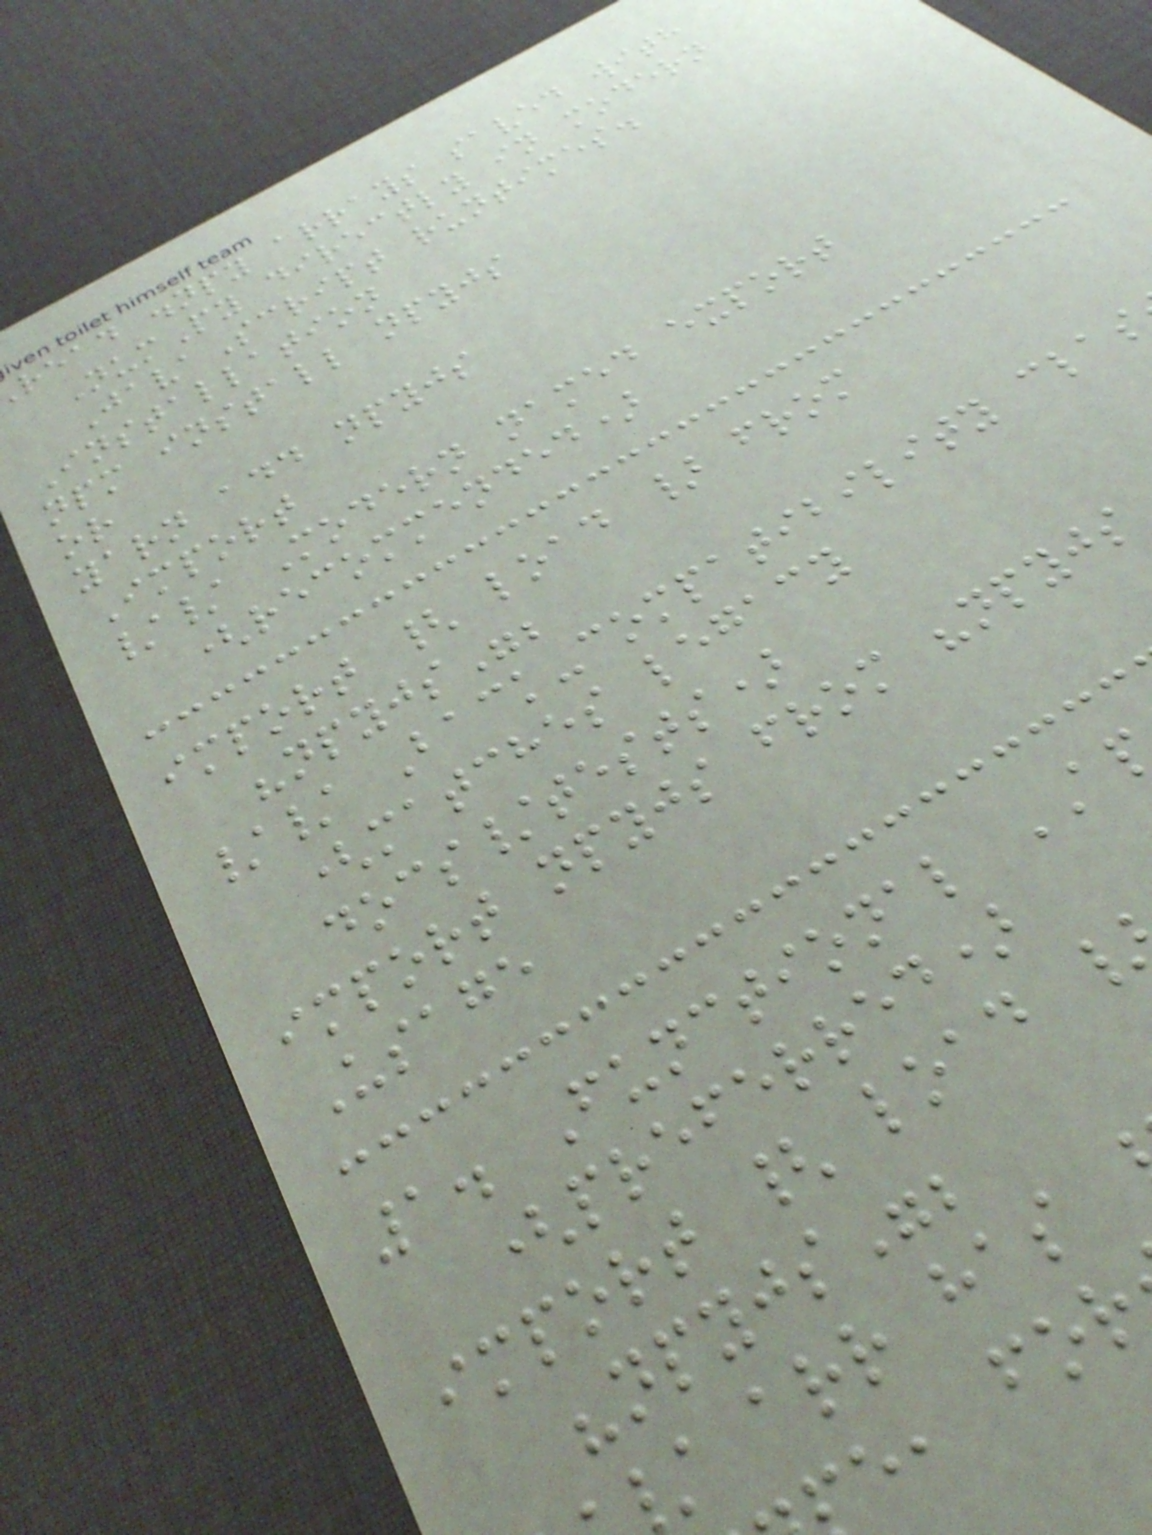read .npy arrays saved with
NumPy directly in modern
JavaScript runtimes.
Installation
npm install npyjs
or
yarn add npyjs
Import
// Modern named export
(recommended)
import { load } from
"npyjs";
// Back-compatibility clas
(matches legacy
docs/tests)
import npyjs from "npyjs
Usage
1. Functional
(preferred)
import { load
"npyjs";
arr has
e, for
